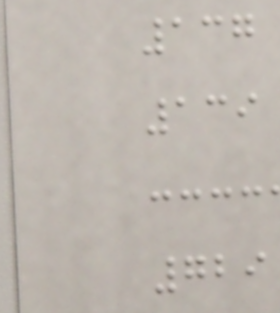137
139
729
